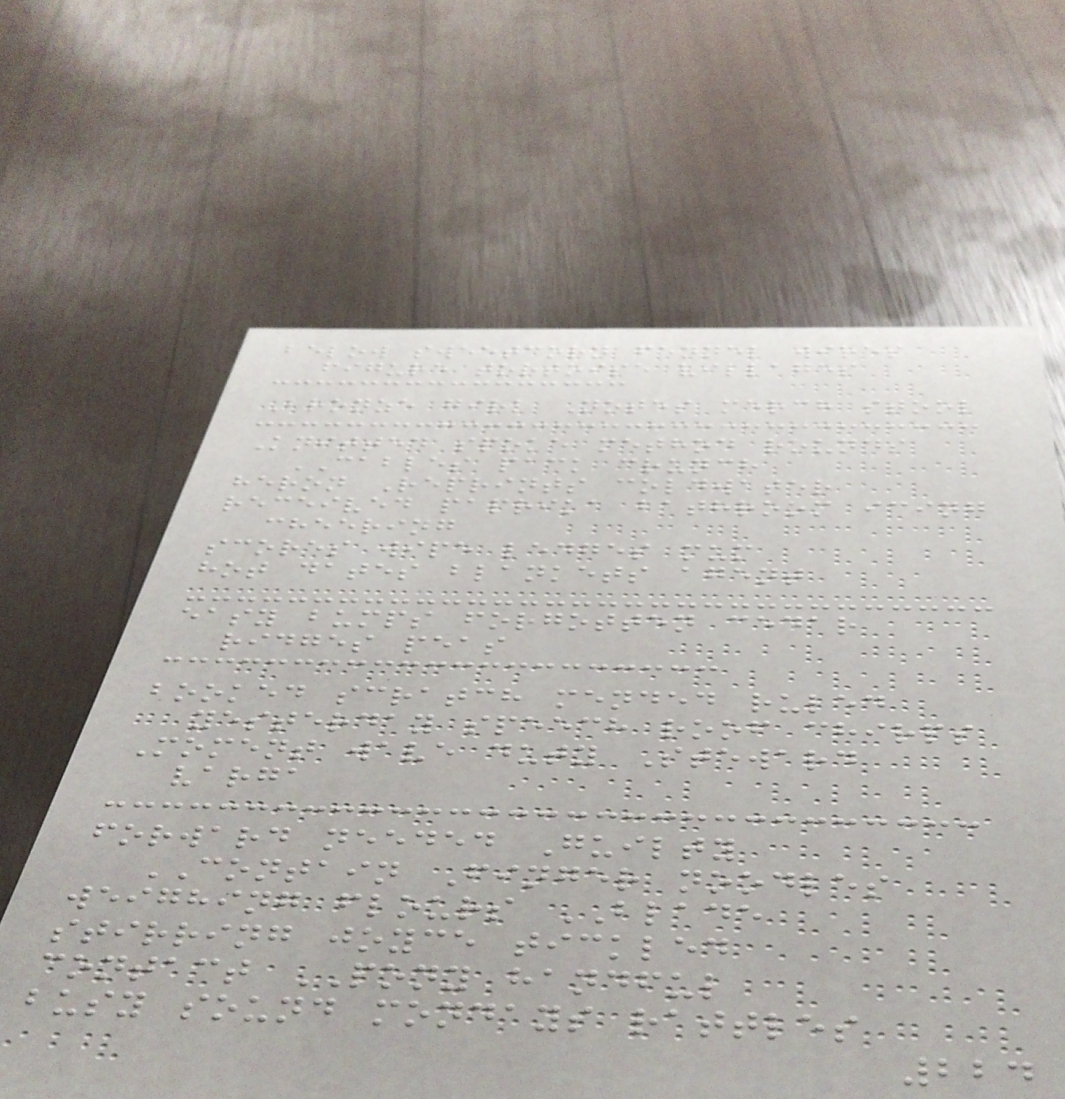below sweetcorn fennel wires
figure tortoise villages
Bronze girl Notes merch stool
Knitted spoke method rounds
CABLES pack crunch
heron Reprints coldwater
received paprika bathroom icing
cheering
scores wipe ledges mum
hot dates blankets agent
easy bumps forgotten cedar
ridges peas
booked scratch mended ruled
yesterday speech roof chirps
Moment wave duty Steward
varga
forward needed Guilty
CONTAIN Finger noodles
weighing flours BLADE
stirring joyce tickled
contact PONY handful
busy sound mondays rattles
224
